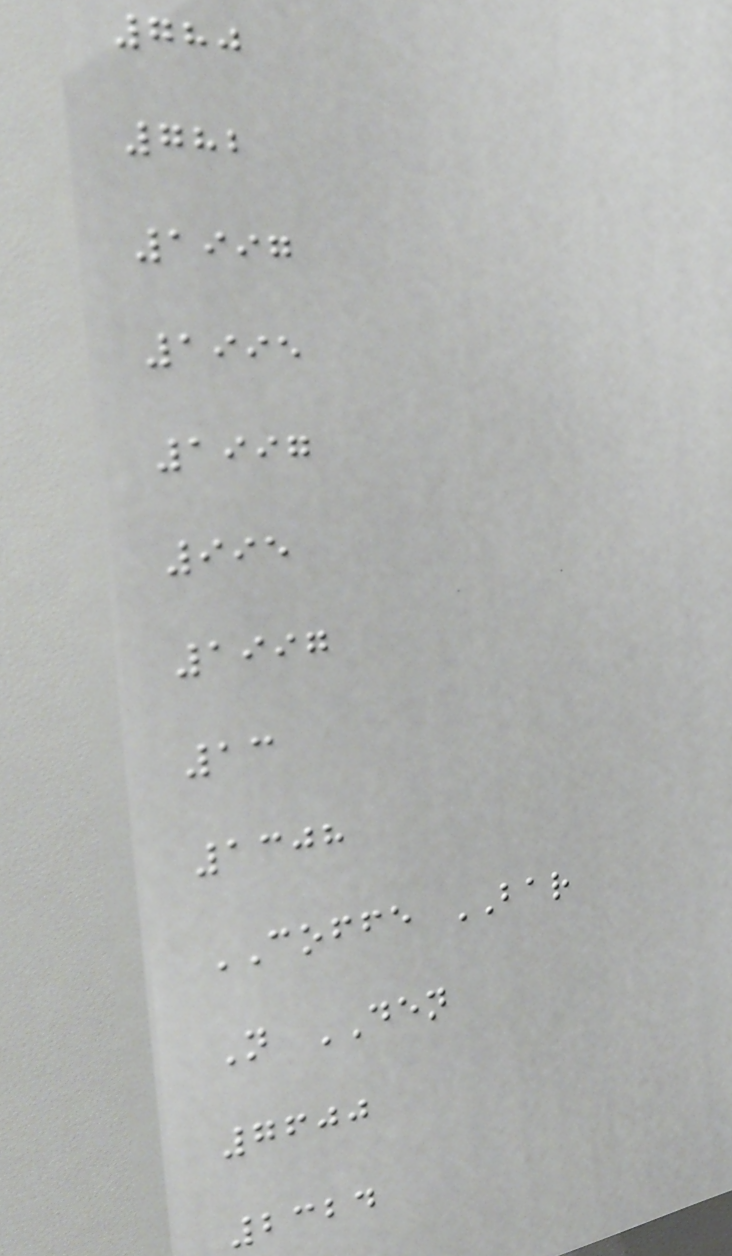780
782
1997
1995
1997
995
1997
13
1308
COFFE BAR
N DEN
7600
2324
